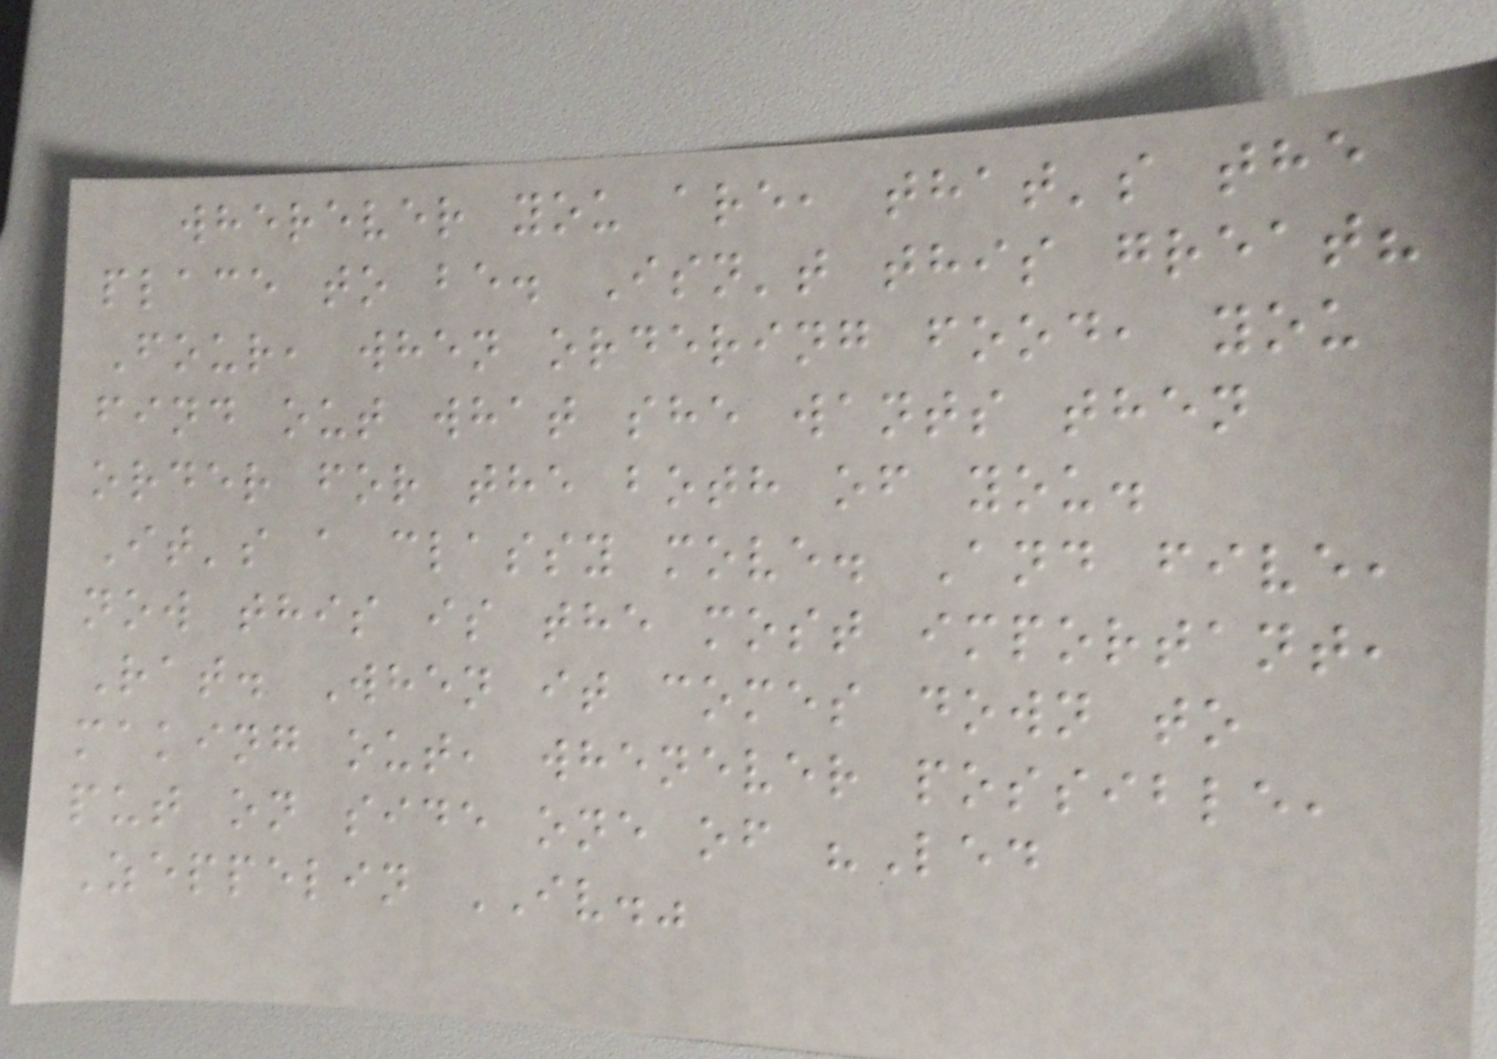wherever you are, that's the
place to be. Isn't this great?
Four, when ordering food, you
find out what she wants then
order for the both of you.
It's a classy move. And five,
now this is the most important,
Rat. When it comes down to
making out, whenever possible,
put on side one of "Led
Zeppelin IV."
